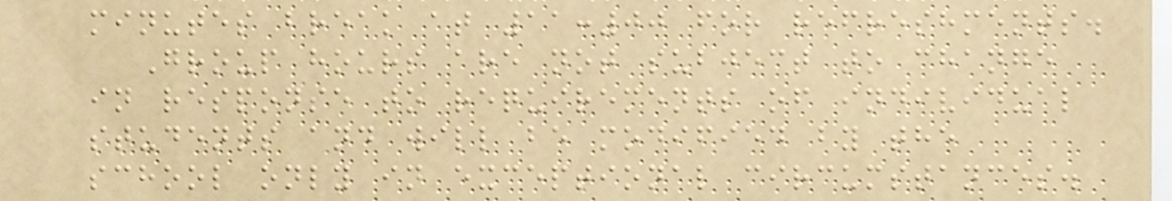minutes break at 11:00 for refreshments.
Group hours are not subject to change
in response to requirements of individual
students and will be modified by the
school only in exceptional circumstances.
